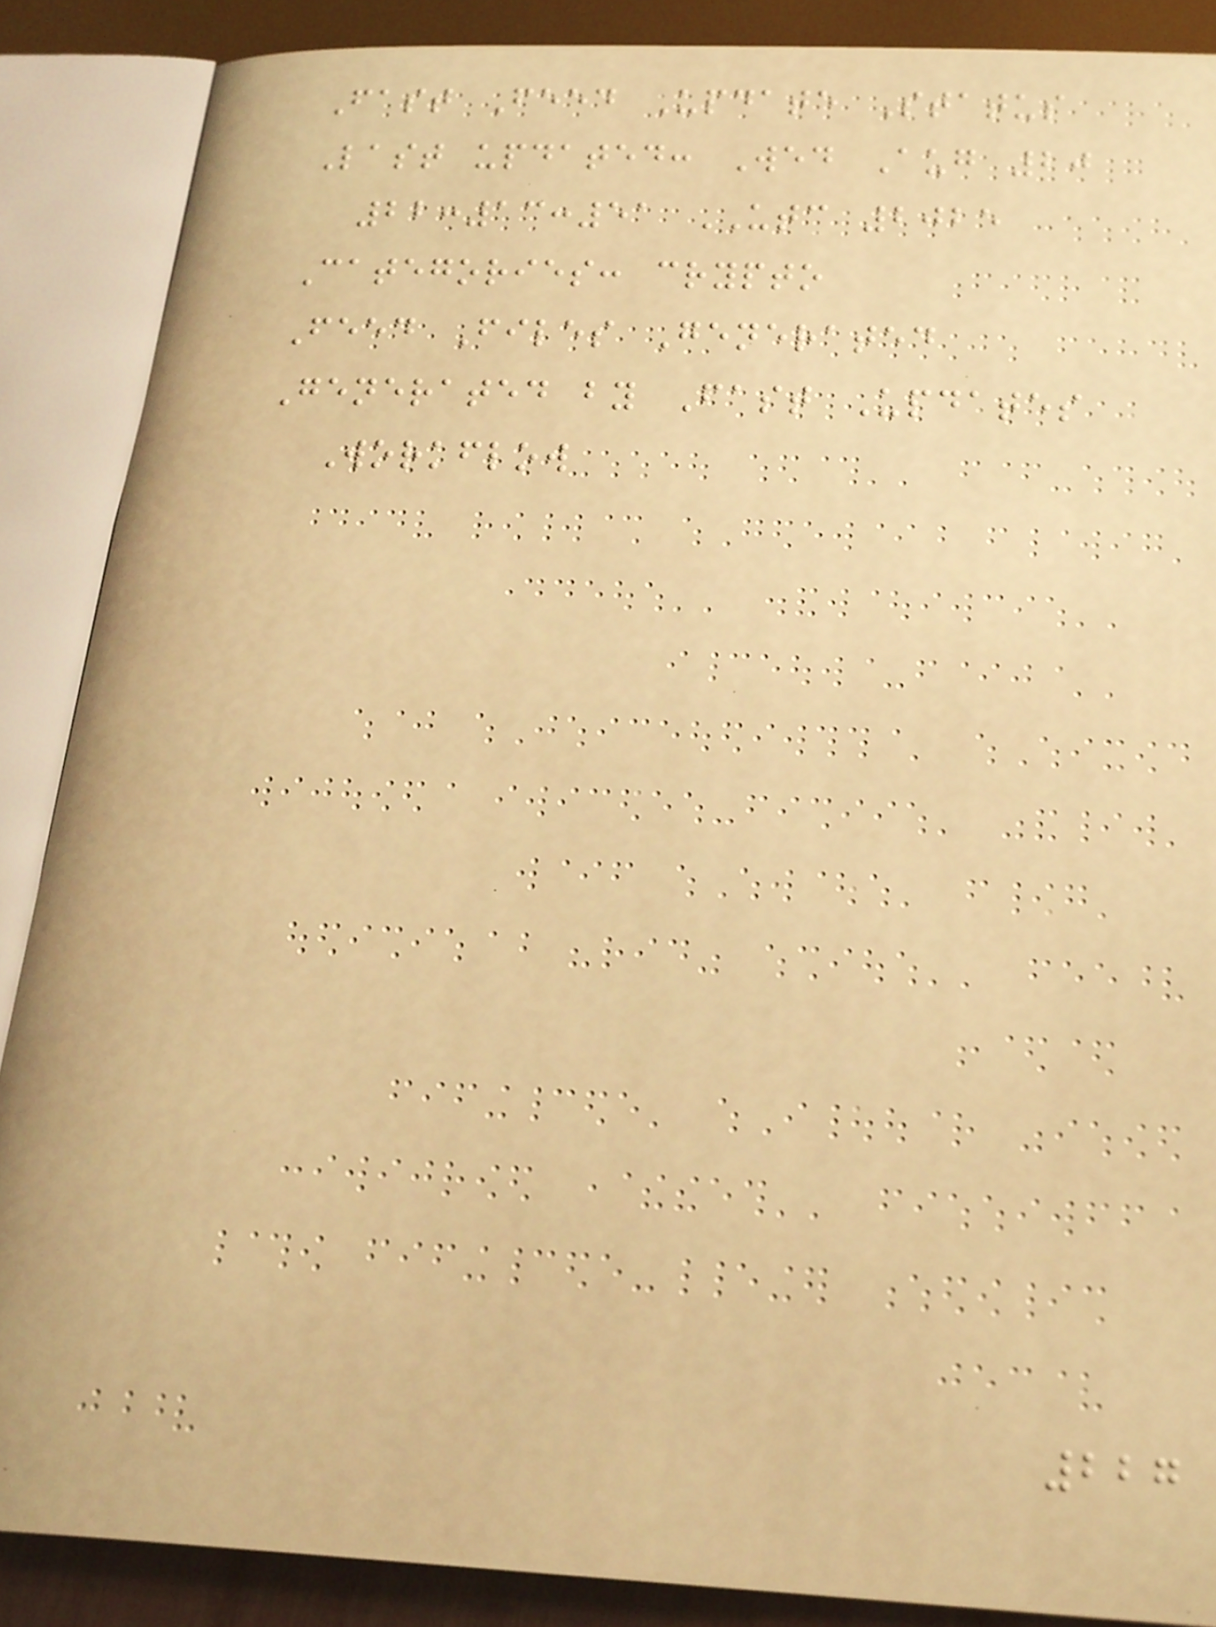Fast Feed Update Status
Last updated: Wed Aug 20
22:13:51 UTC 2025
Categories: crypto
Feed Files Generated
Generated by Fast Updates
Workflow
227
